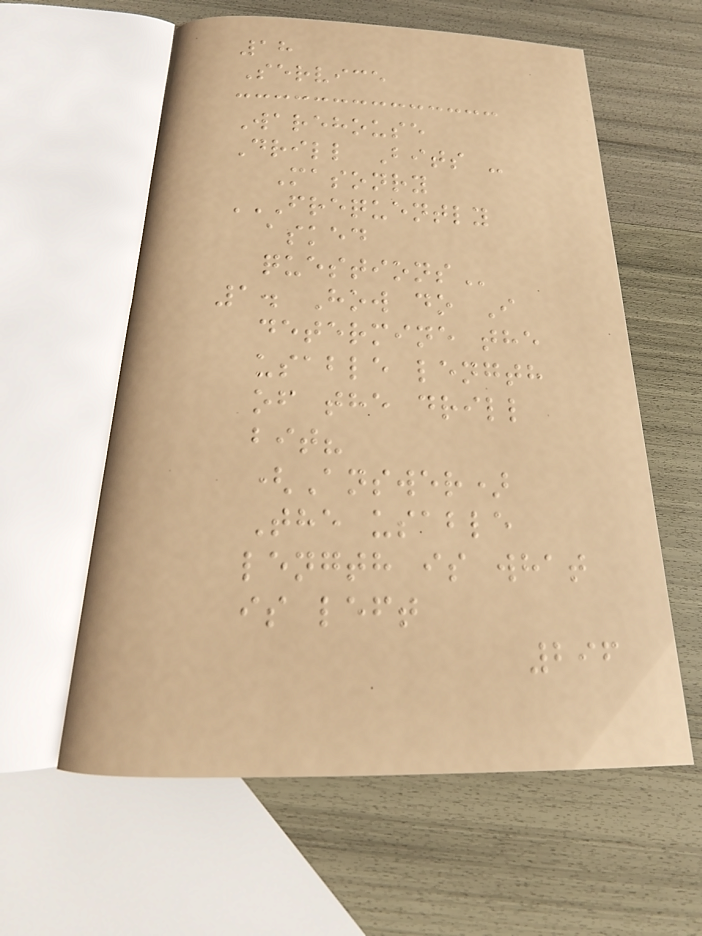18
Service
Warehouse
Drill Bits -
Masonry
FREQUENTLY
ASKED
QUESTIONS
1. How do I
determine the
usable length
of the drill
bit?
(Answer)
The usable
length is what
is left
296
